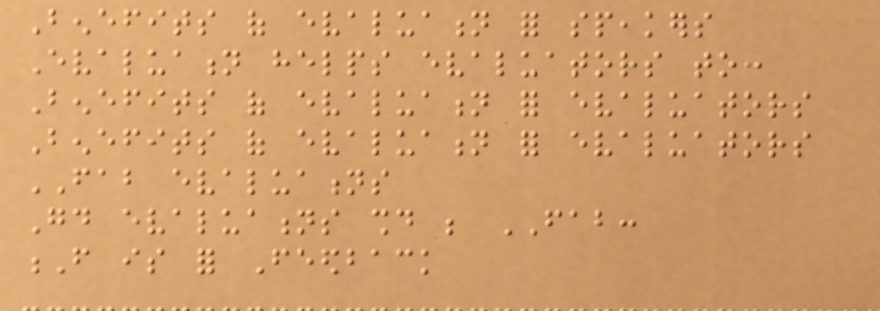Benefits of evaluation for speakers
Evaluation helps evaluators to:
Benefits of evaluation for evaluators
Benefits of evaluation for evaluators
FAB evaluations
Good evaluations should be FAB:
F is for Feedback
